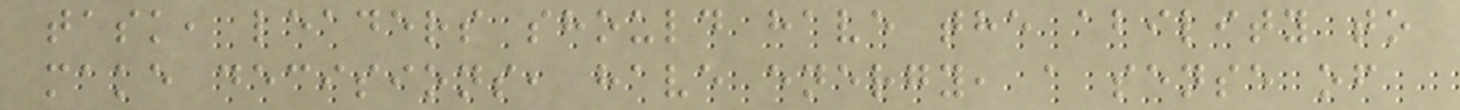task, leaders should have the ability to
make decisions, have energy, a sense of
